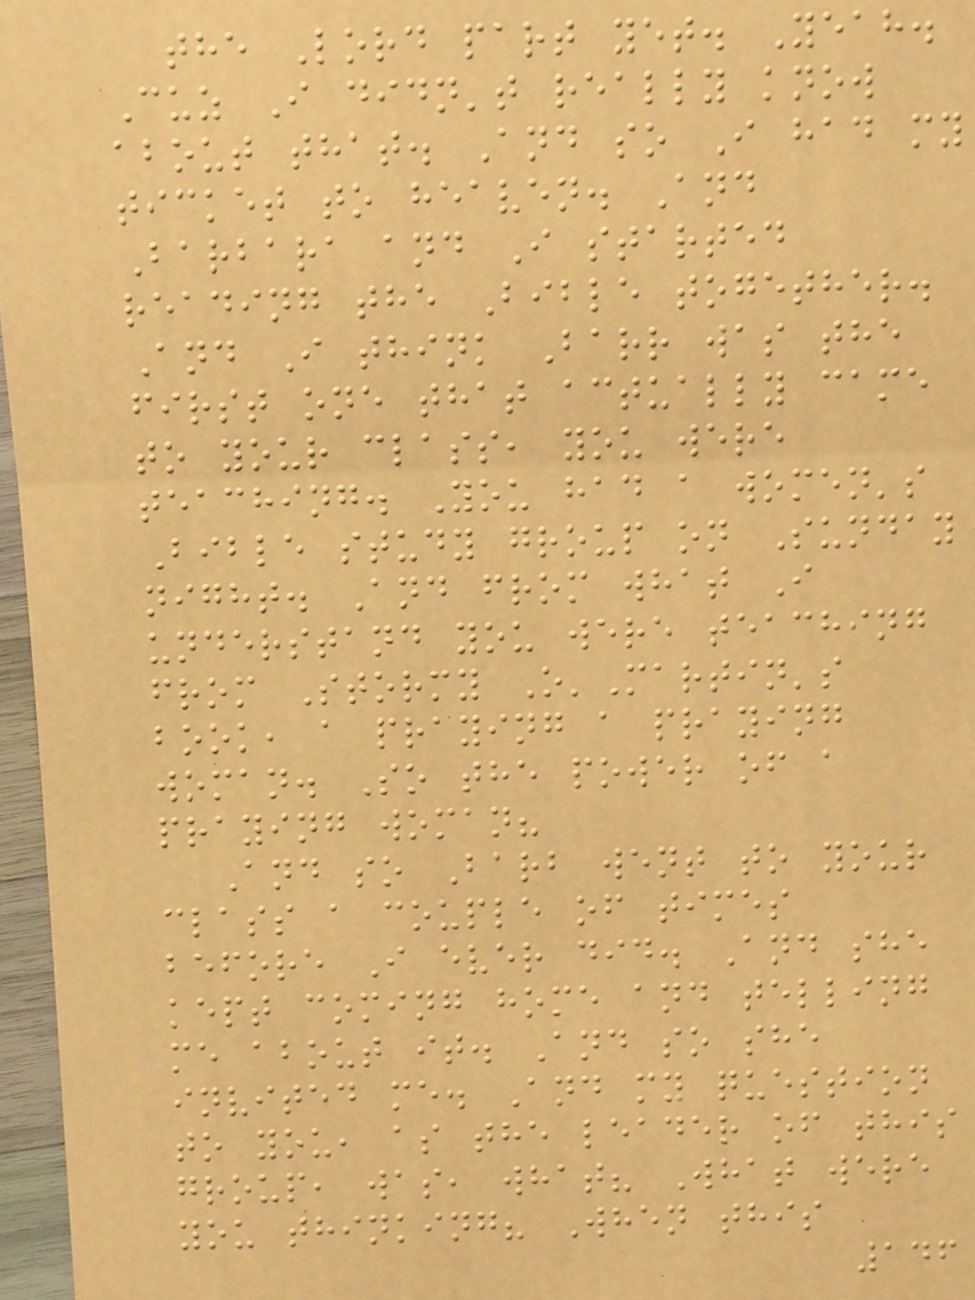the Lord part yet. Yeah.
Cuz I didn't really know
about that. And so I had my
ticket to heaven. And
Barbara and I started
reading the Bible together.
And I think Barr was the
first one that actually came
to your class, you were
teaching. You had a women's
Bible study group on Sunday
night. And from what I
understand you were teaching
from Stormy O'Martin's
book, a praying a praying
woman. So the power of a
praying woman?
And so Barb went to your
class a couple of times
before I ever did. And she
kept coming home and telling
me about it. And so she
invited me. And my question
to you, as the leader of this
group, was, what? What were
you thinking? When this
146
